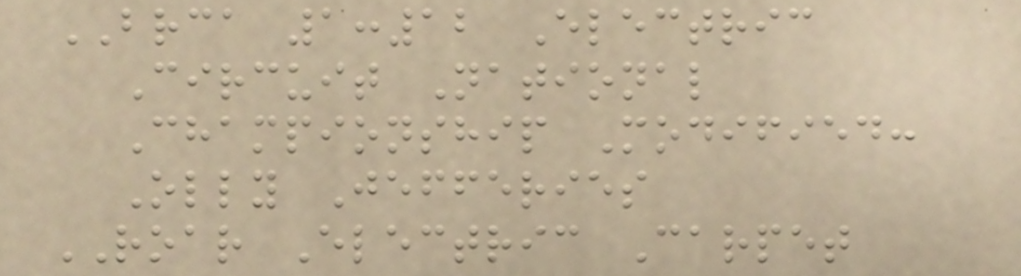BRCA 1:12 Electric
Circuit National
Championship Modified:
Olly Jefferies
ROAR Electric Carpet
